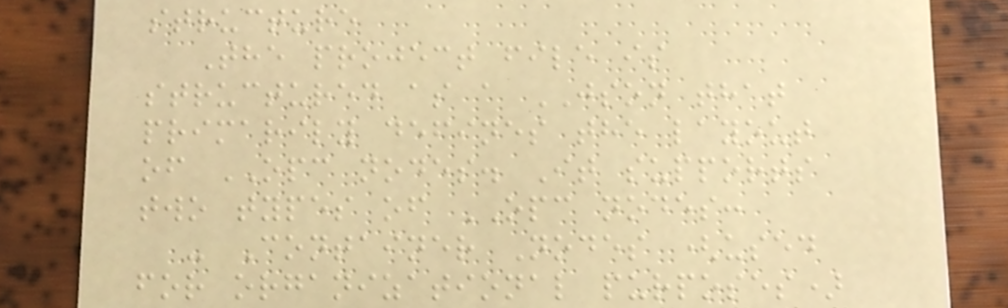structure
The project file is
structured as a JSON that
primarily defines the layout
of OPC nodes. It supports
two types of OPC nodes:
- Container Nodes (used
for organizational purposes)
